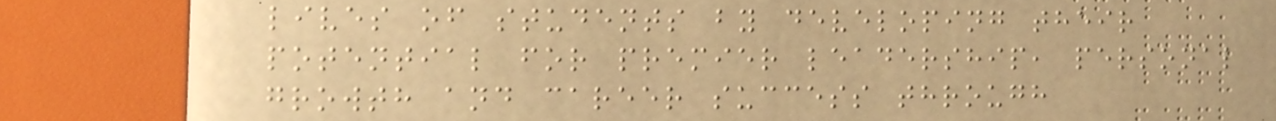lives of students by developing their
potential for premier leadership, personal
growth and career success through
